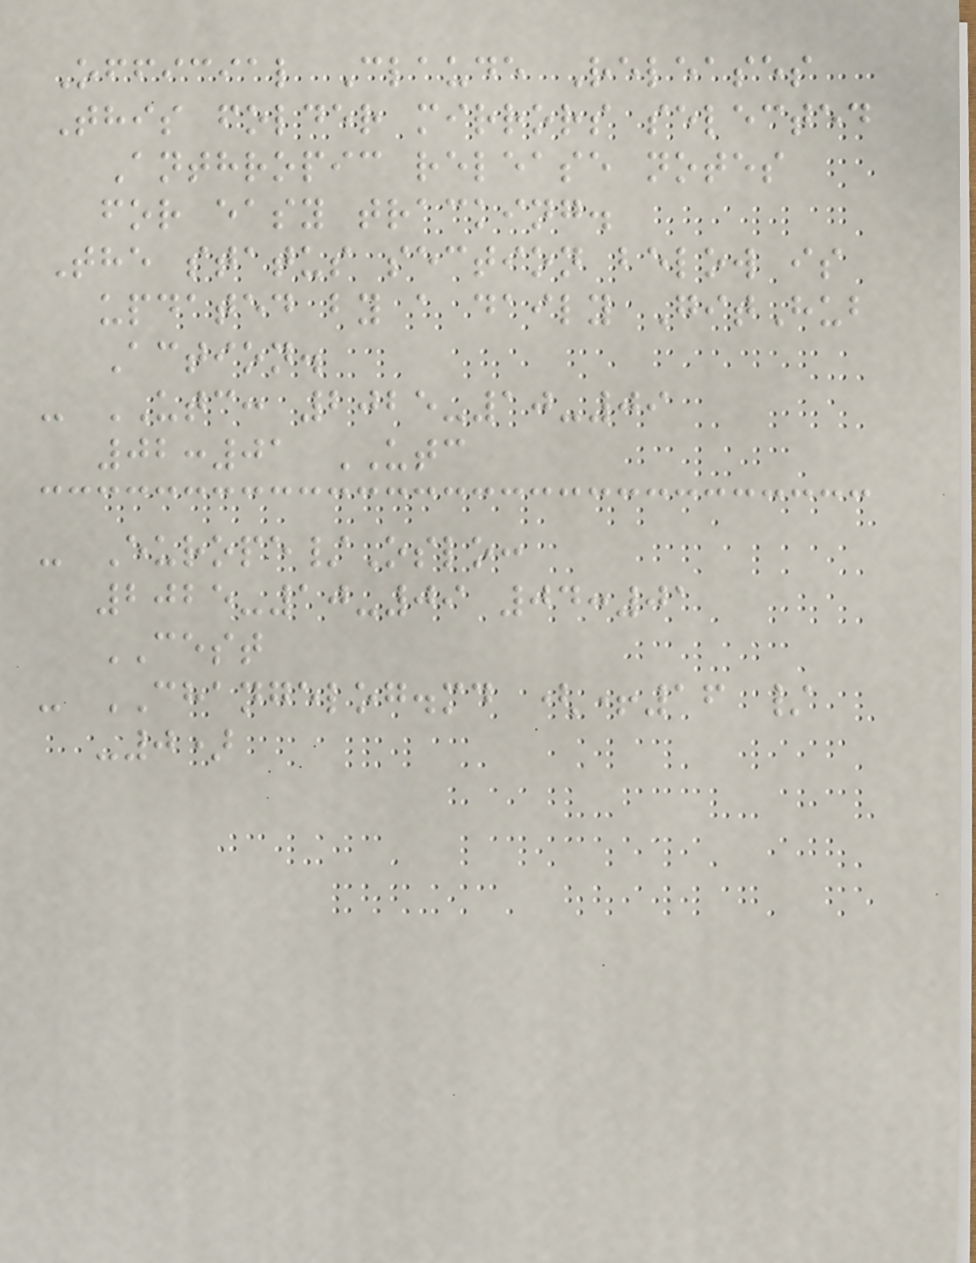Official Claude Releases
This folder mirrors selected
Anthropic release notes
for easy tracking.
The status section below is
updated by a daily GitHub
Action.
- UTC: 2025-10-09
02:01 UTC
- Europe/Oslo:
2025-10-09 04:01
CEST
- CHANGELOG.md (+16 /
-0)
